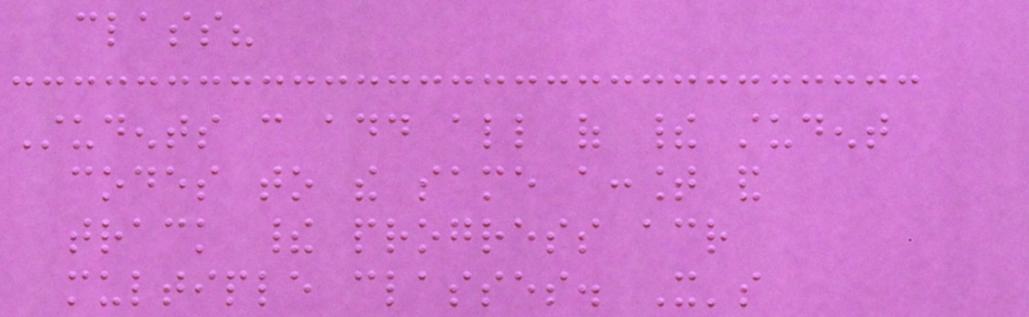class?
Students can add all of their student
codes to the same account and
track their progress across
multiple classes. It's
